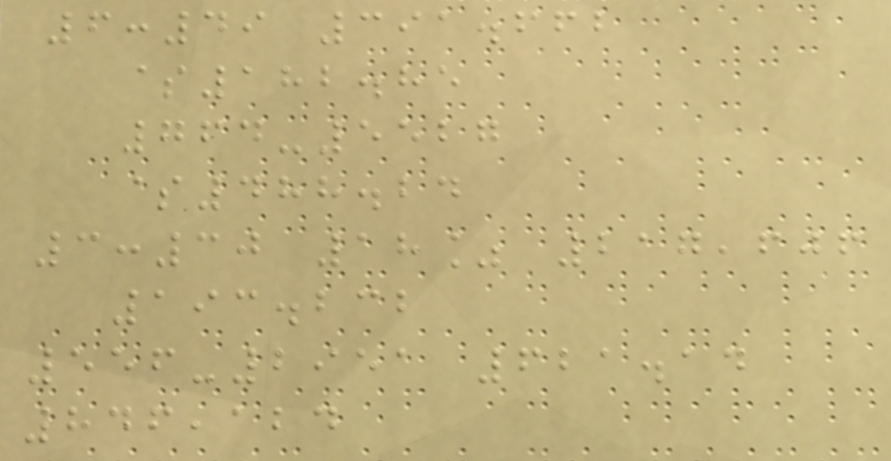6:49 391.662
$182.85
764-5527
$488.24
3:30 18% 217,606
193.232
556-2951 621.14
846,124
